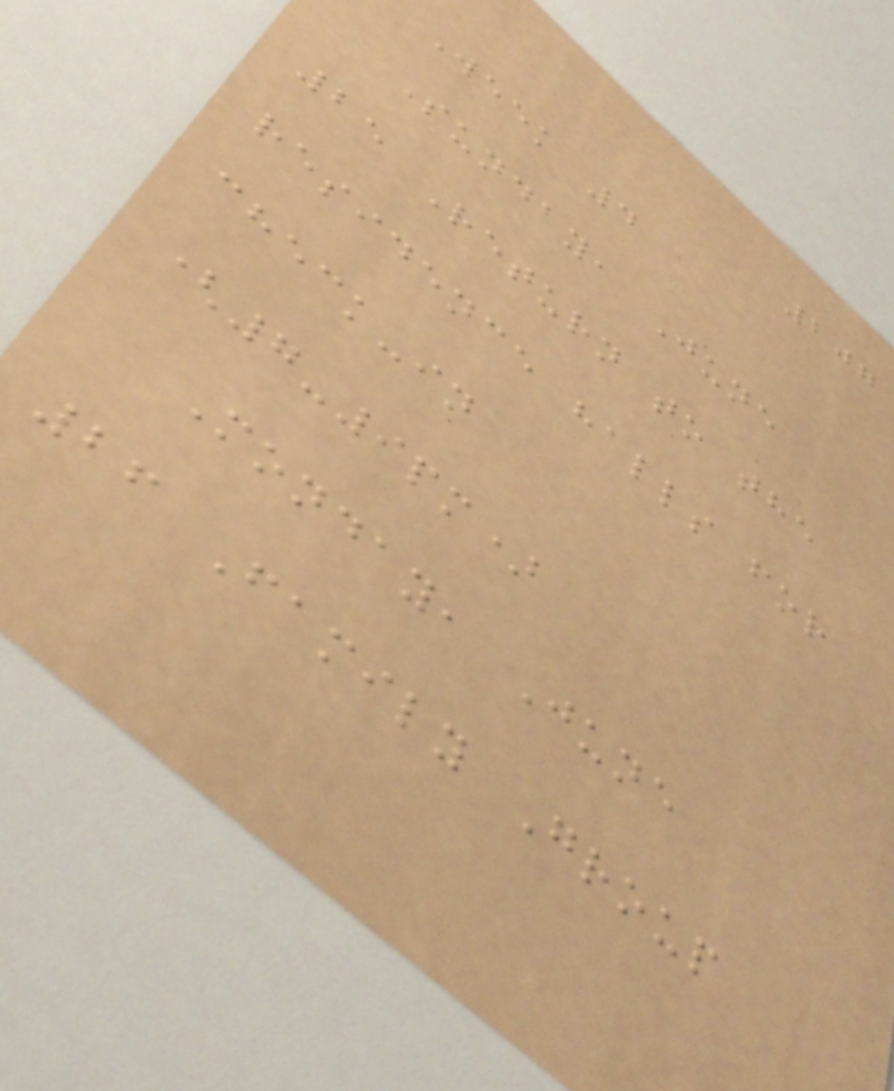207
Week 4
Sunday, June
25 Return to the
residence halls for
check-in
(7-9pm)
Monday, June
26 Family Group
